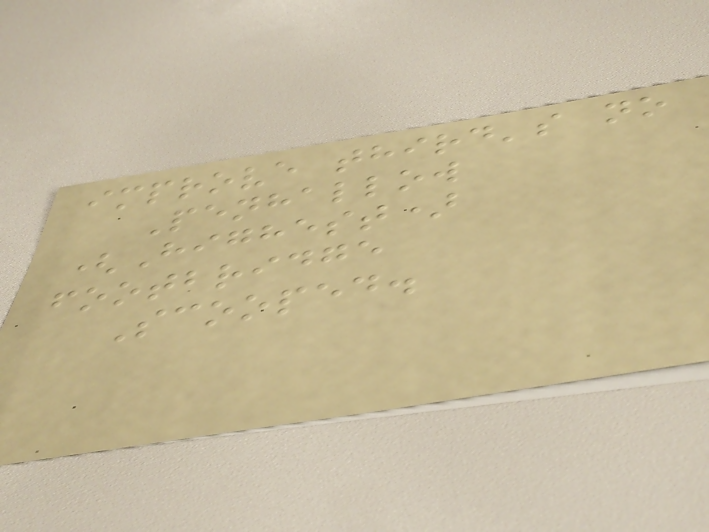improve third's no
Penhallow
(Highest)
footbridge
Scooped.
